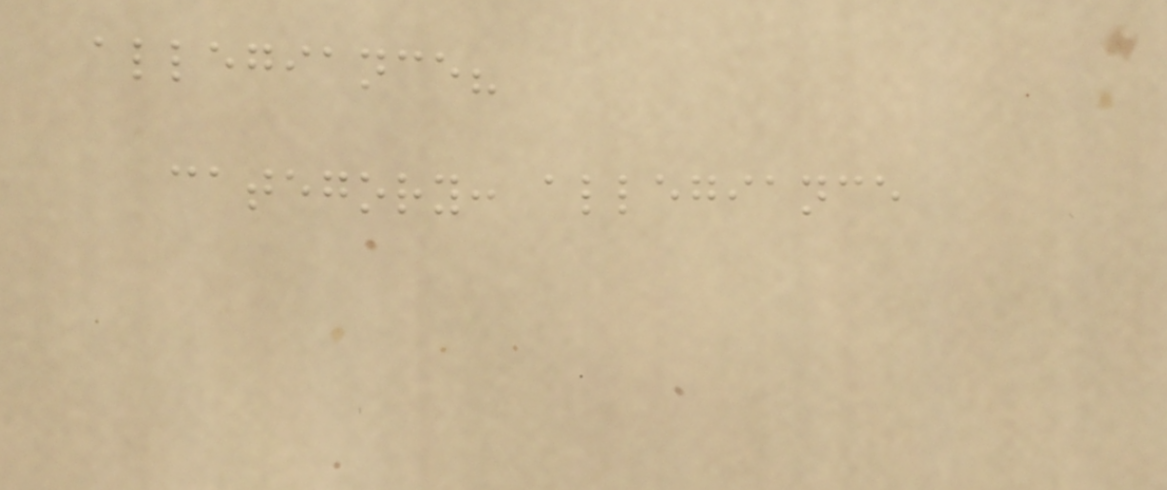allegiance?
category: allegiance
